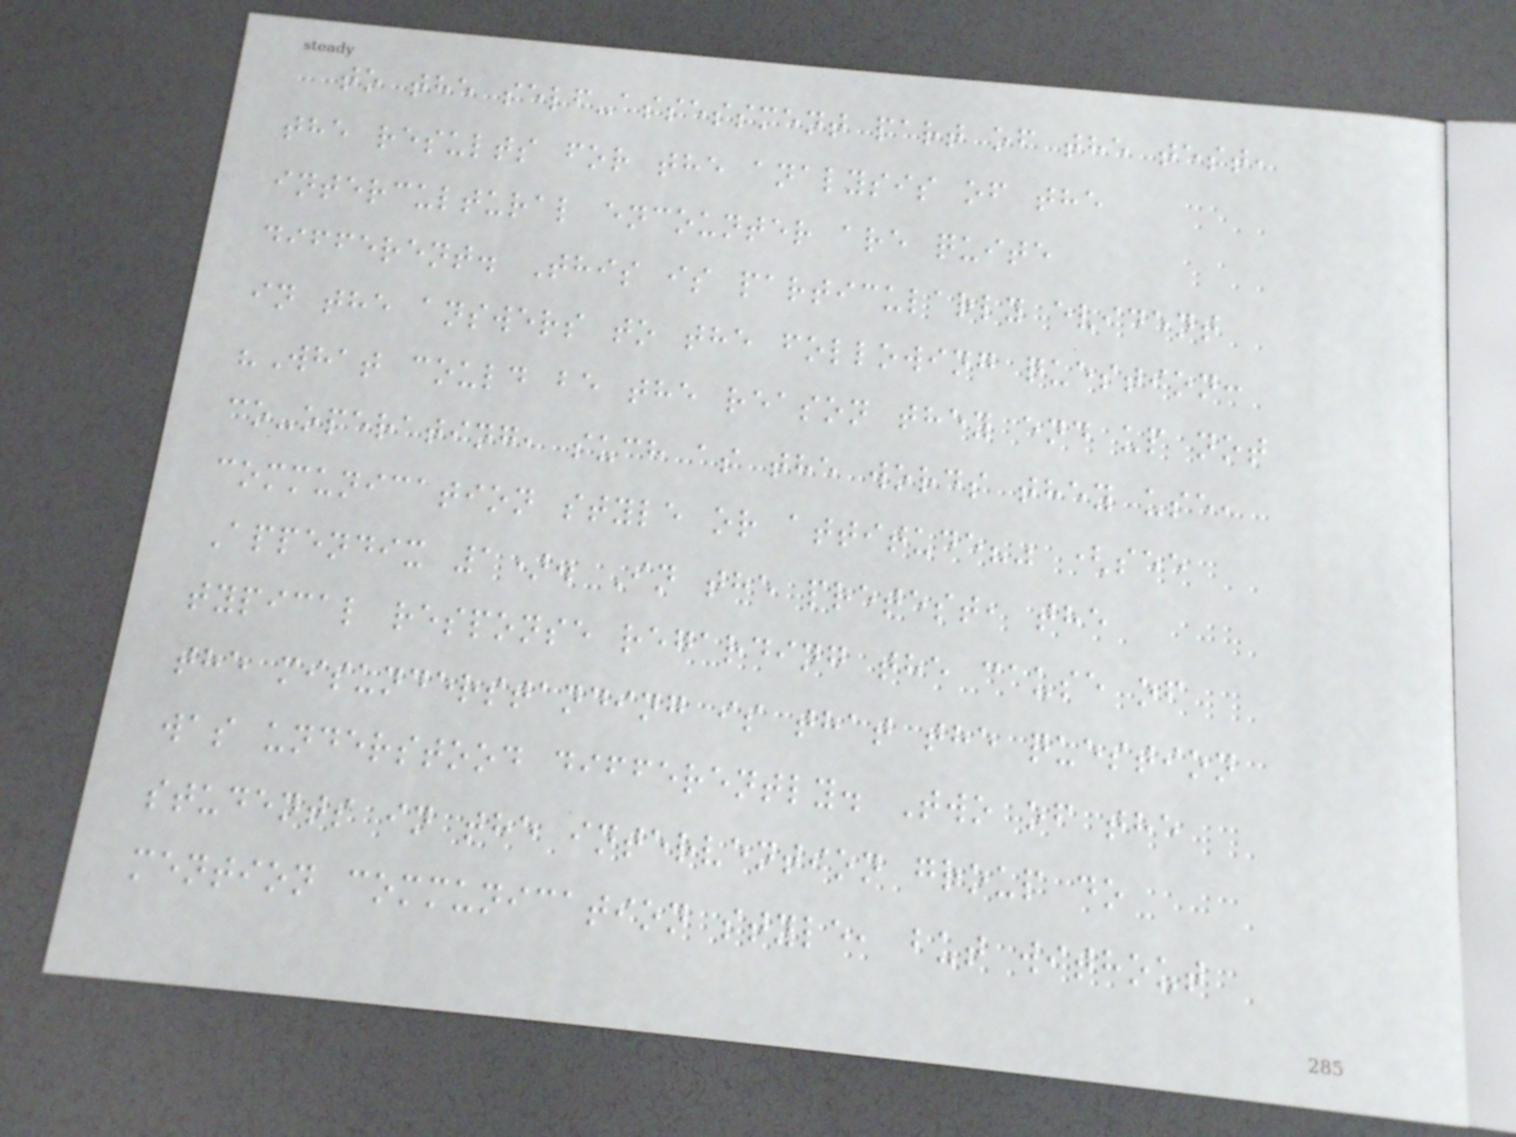to the self-assessment part of the test,
the results for the analysis of the
intercultural encounter are quite
different. This is particularly evident
in the answers to the following question:
"What could be the reason they end up not
co-operating, such as the words they use,
communication style or attitude?" (see
Appendix 1). In the pretest, the
typical response regarding the cause of
the misunderstanding is that the question
was understood differently. Two of the
students in the intervention group do
mention communication style, but without
